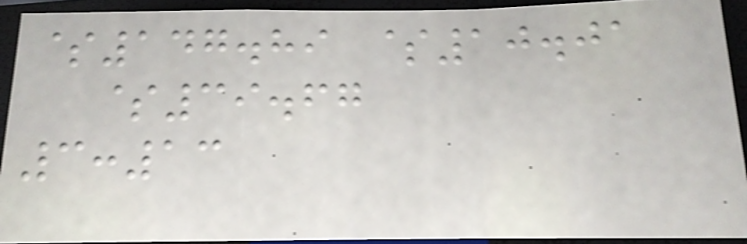$147.89 $10.01
$39.67
3:13
